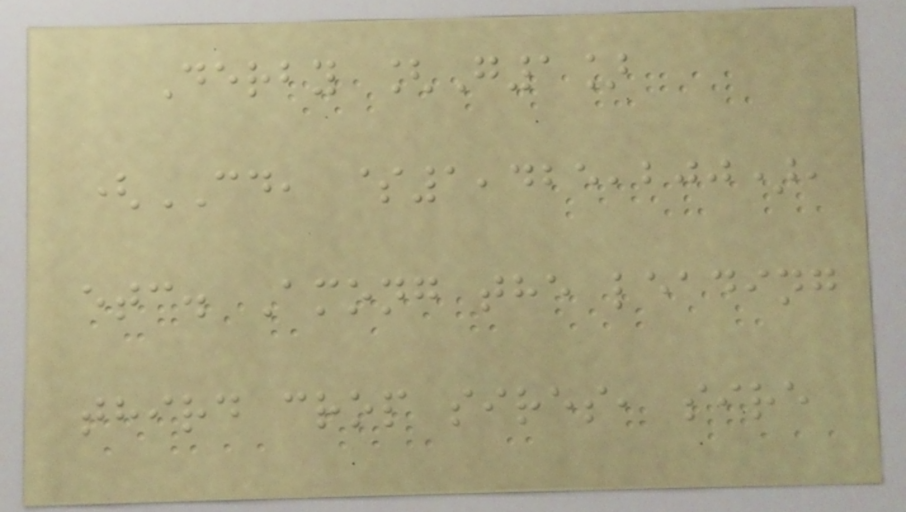Derby [G1]
(CD, $1,425,200),
etc. Among the leading
third crop sires, sire
